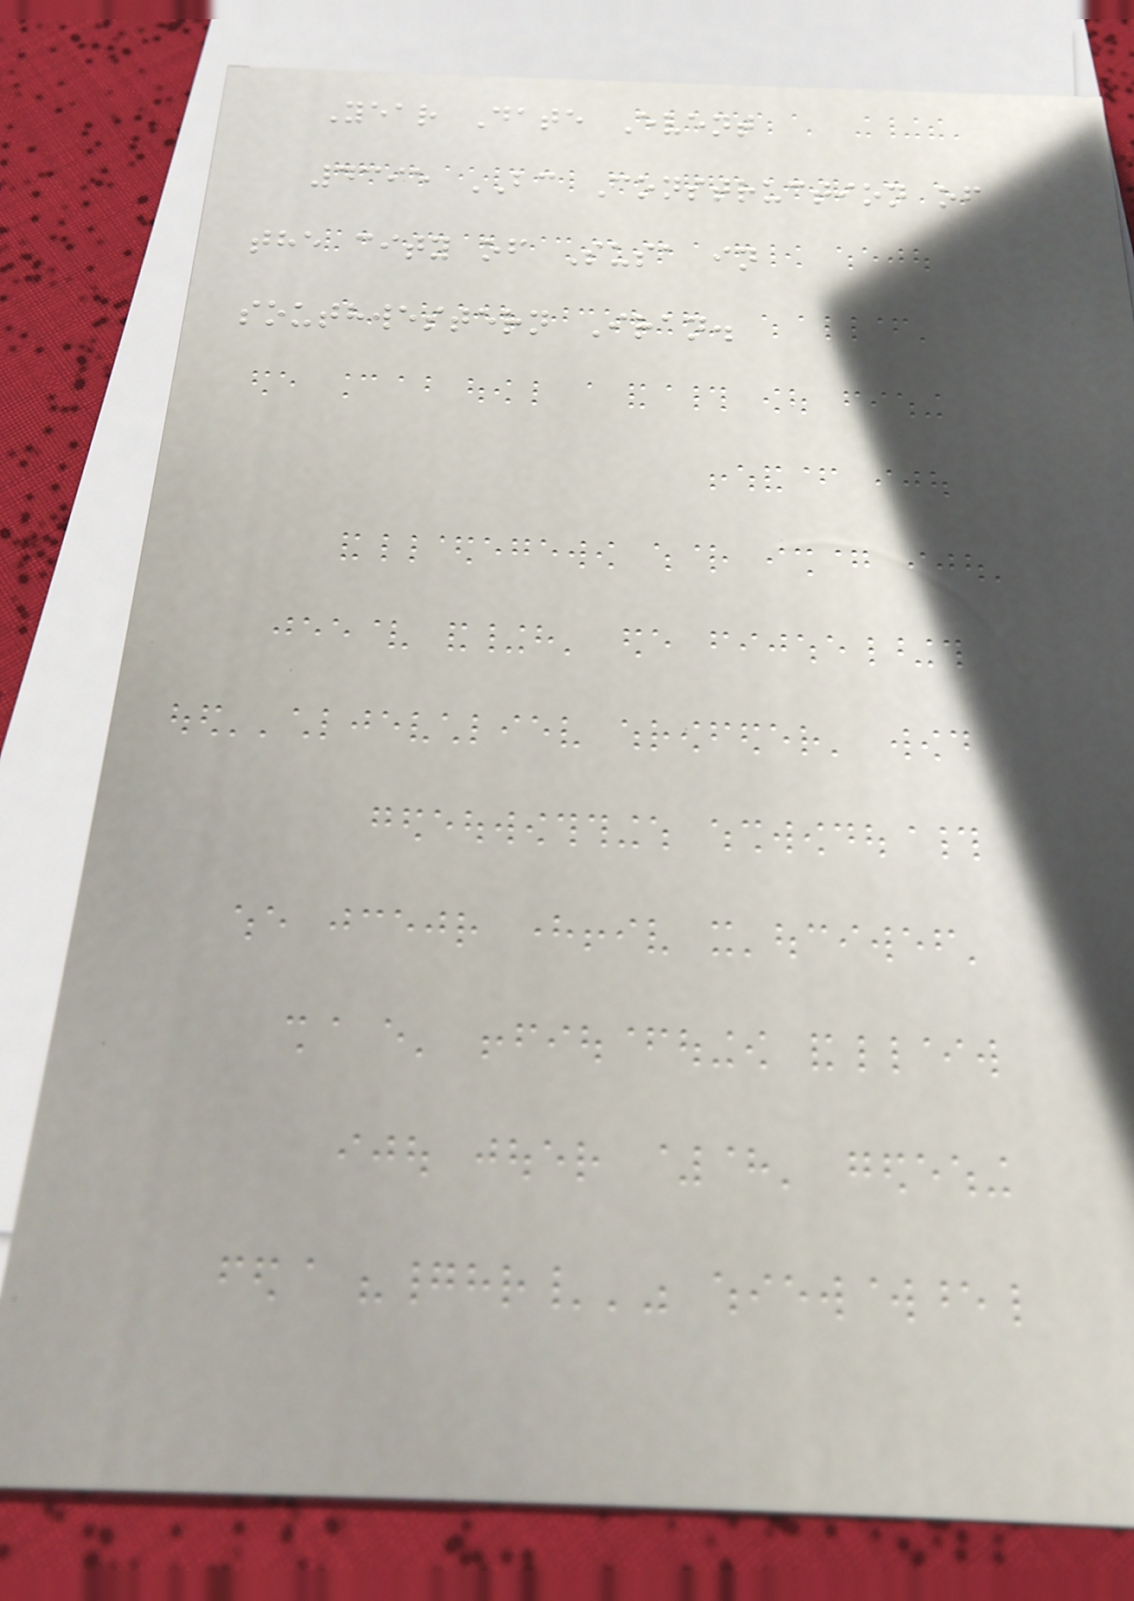Year Date Event
4395 BC Construction of
the city of Susa in
southwestern Iran.
